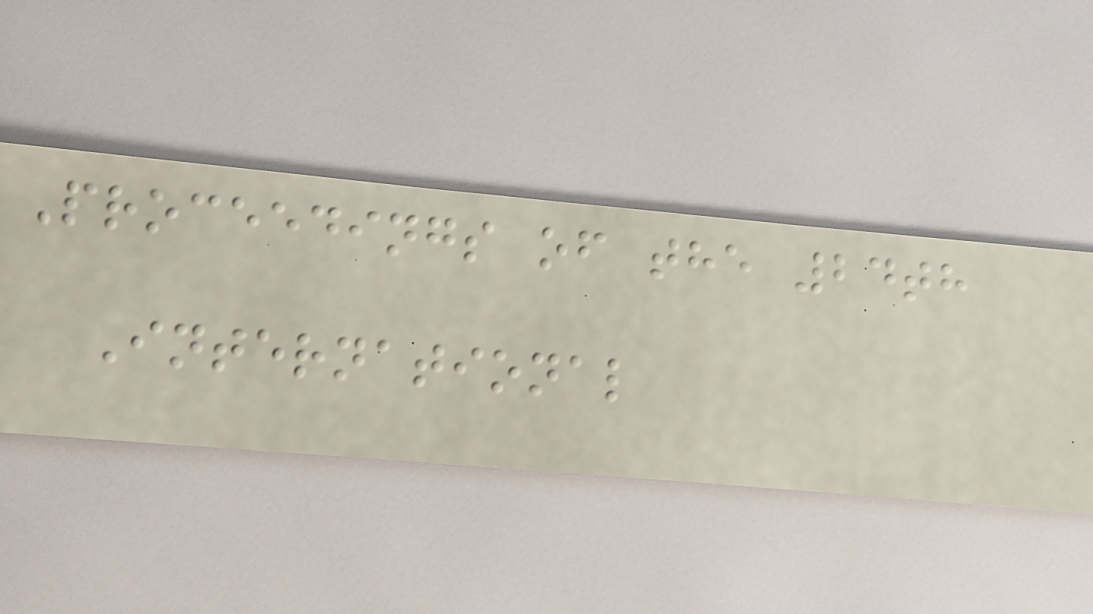Proceedings of the 24th
International
